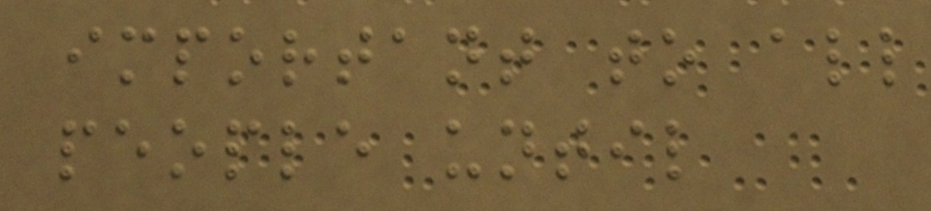important to all
people until
